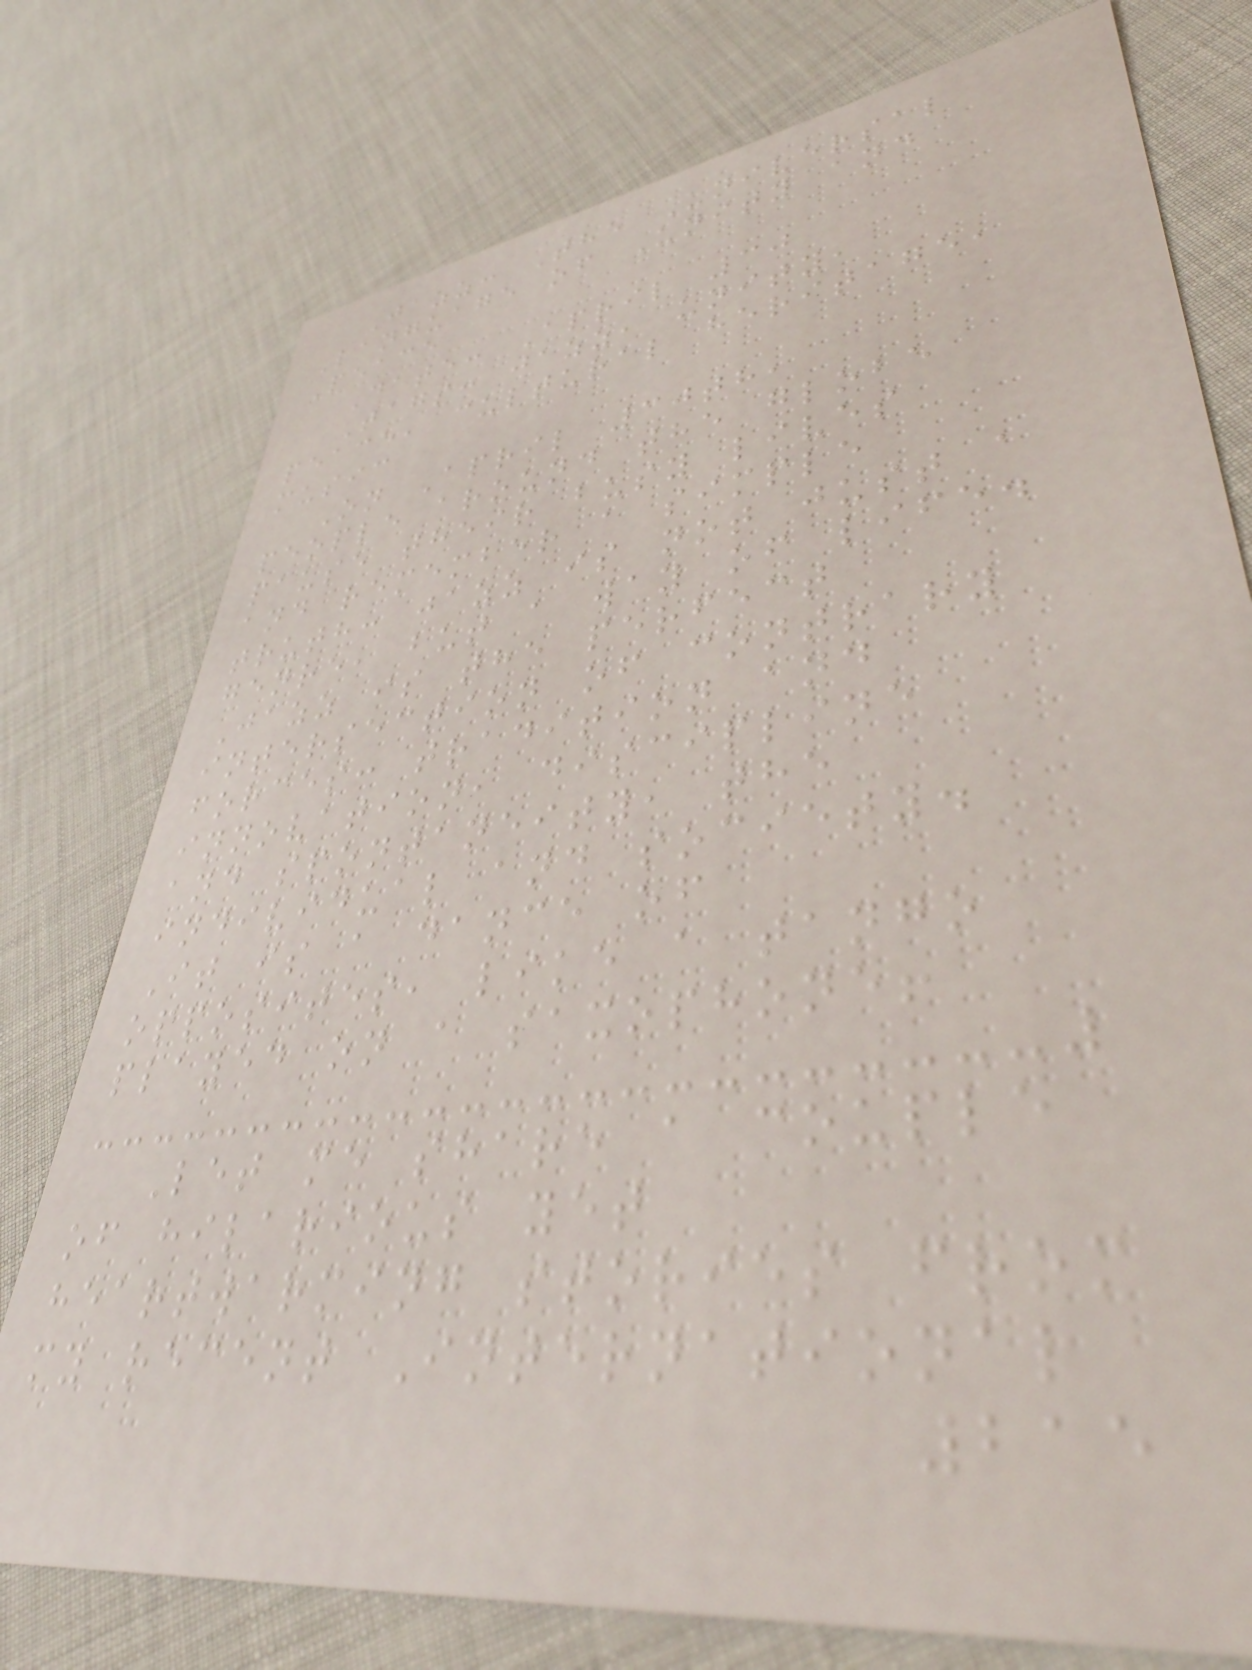Jazz: The Universal
Language of Unity and
Peace
Date: April 30
Tags: jazz, unity,
peace, cultural heritage,
music
On April 30th,
people around the globe
pause their busy lives
and remember a simple
truth: jazz is not just a
genre, but a way of life.
Jazz is the perfect
intersection of contrary
forces: tradition and
innovation, discipline
and spontaneity, the
individual and society.
It is a dance of
opposites, like a tango
played on a saxophone!
Let me share a couple
of hilarious yet
heartwarming stories from
my recent International
215
